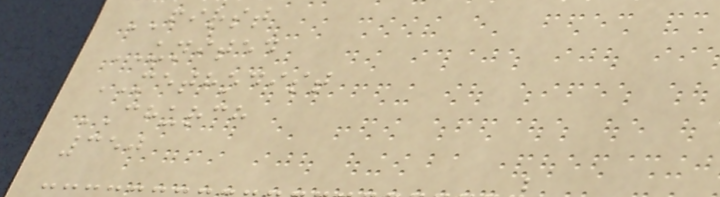FIRST
UNITED
METHODIST
CHURCH
350
